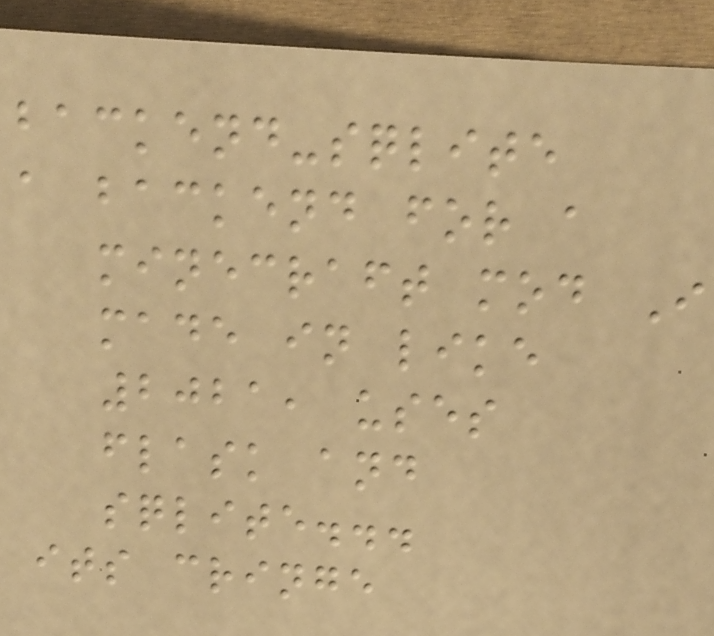backend-sqlite
a backend for a
minecraft mod I
made in like
2021, uses
flask and
sqlite...
its cringe
